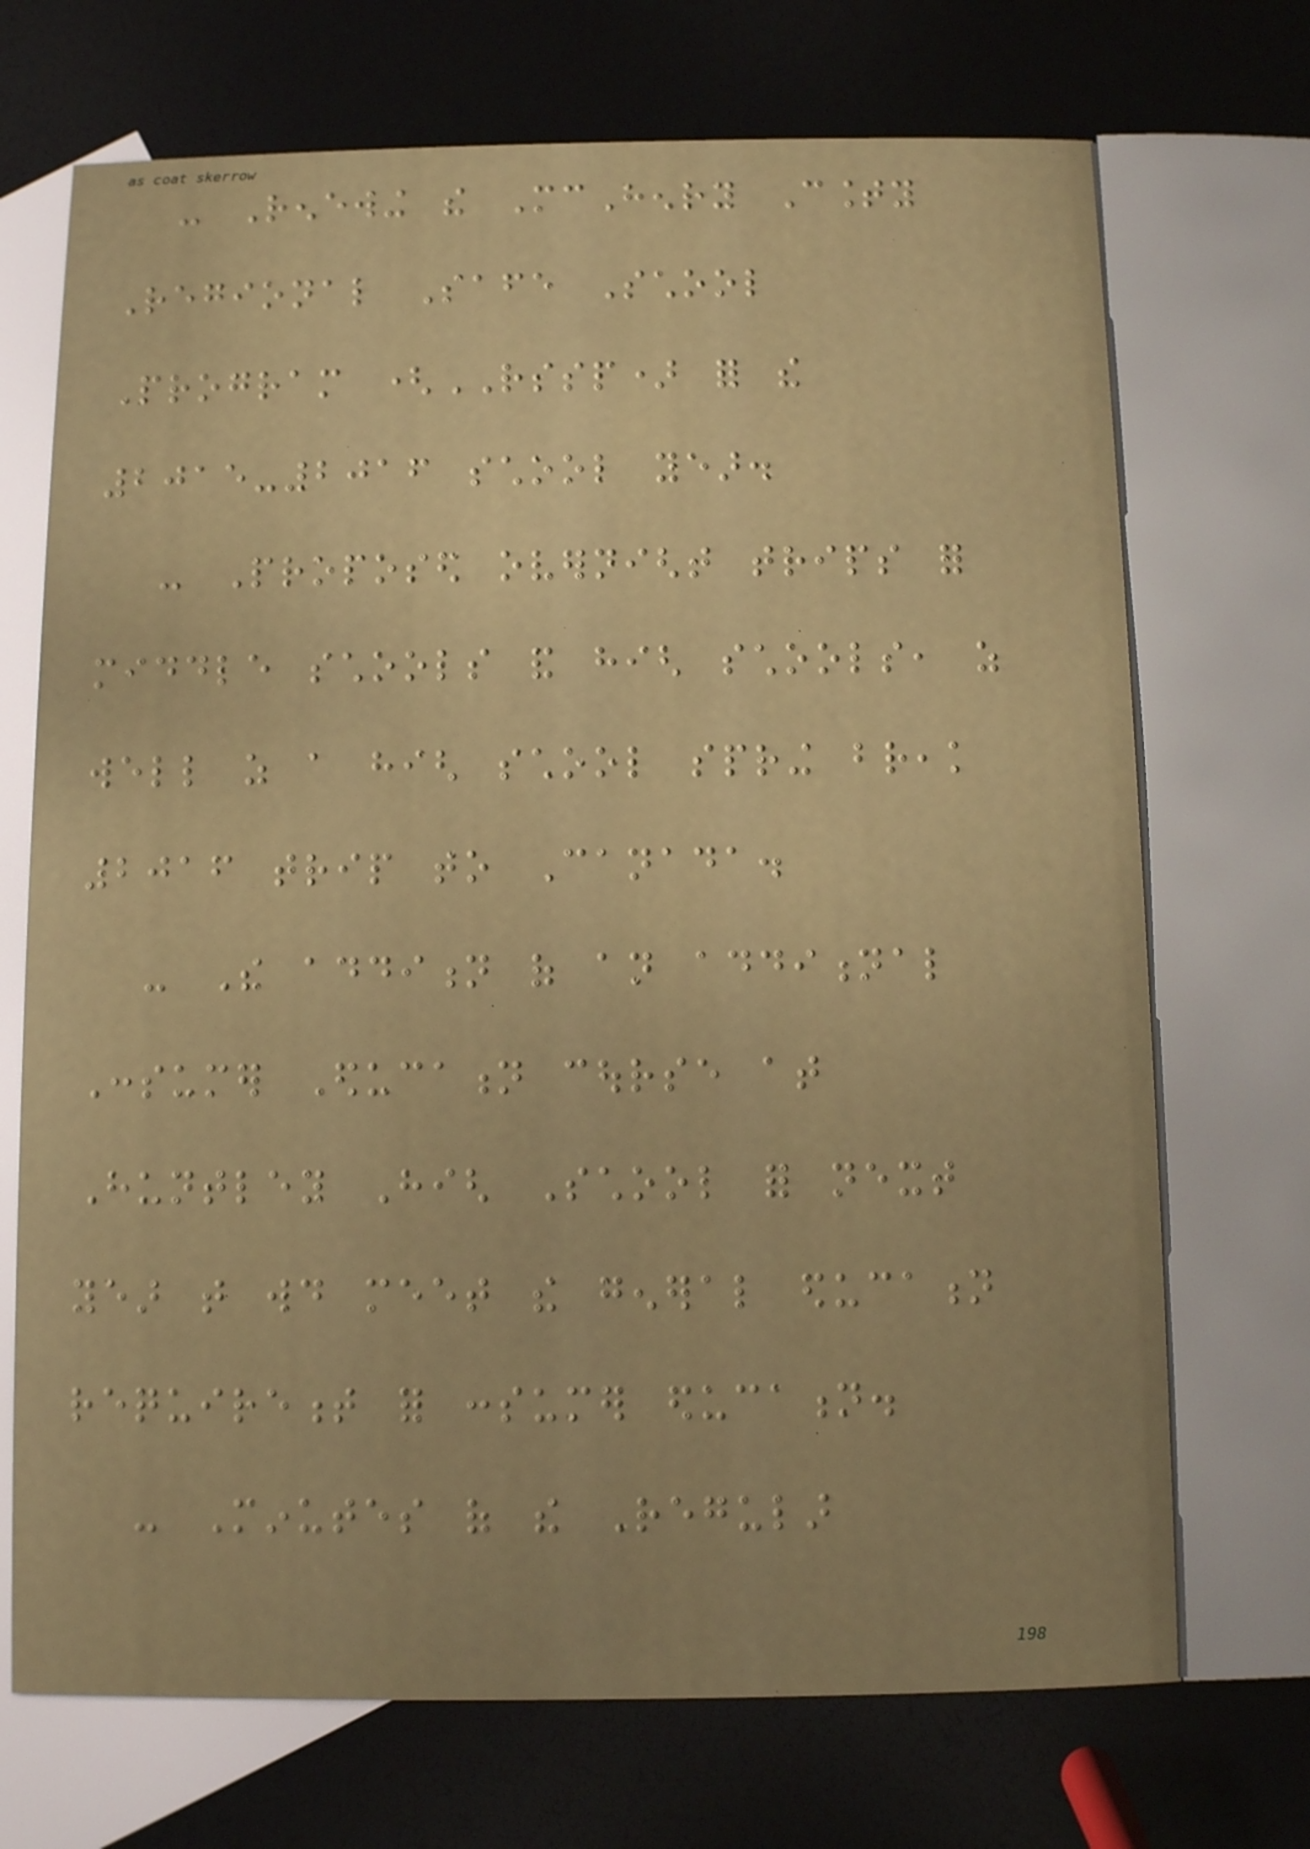- Renewing the McHenry County
Regional Safe School
Program (RSSP) for the
2015-2016 school year.
- Proposed overnight trips for
middle schools and high schools, as
well as a high school spring break
2016 trip to Canada.
- The addition of an additional
Consumer Education course at
Huntley High School for next
year that would meet the general education
requirement for consumer education.
- Minutes of the Regular
